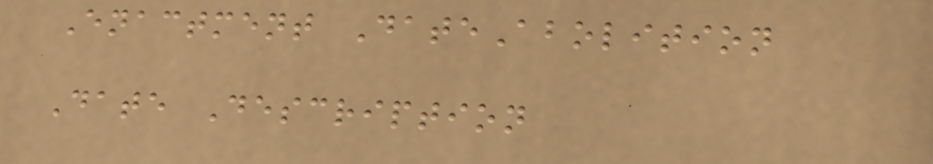Enactment DateAbolition
Date Description
